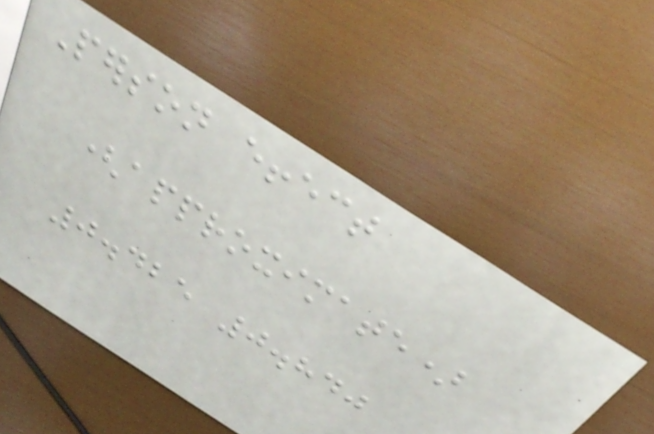Person effect
(approximate)
0.425 0.840
